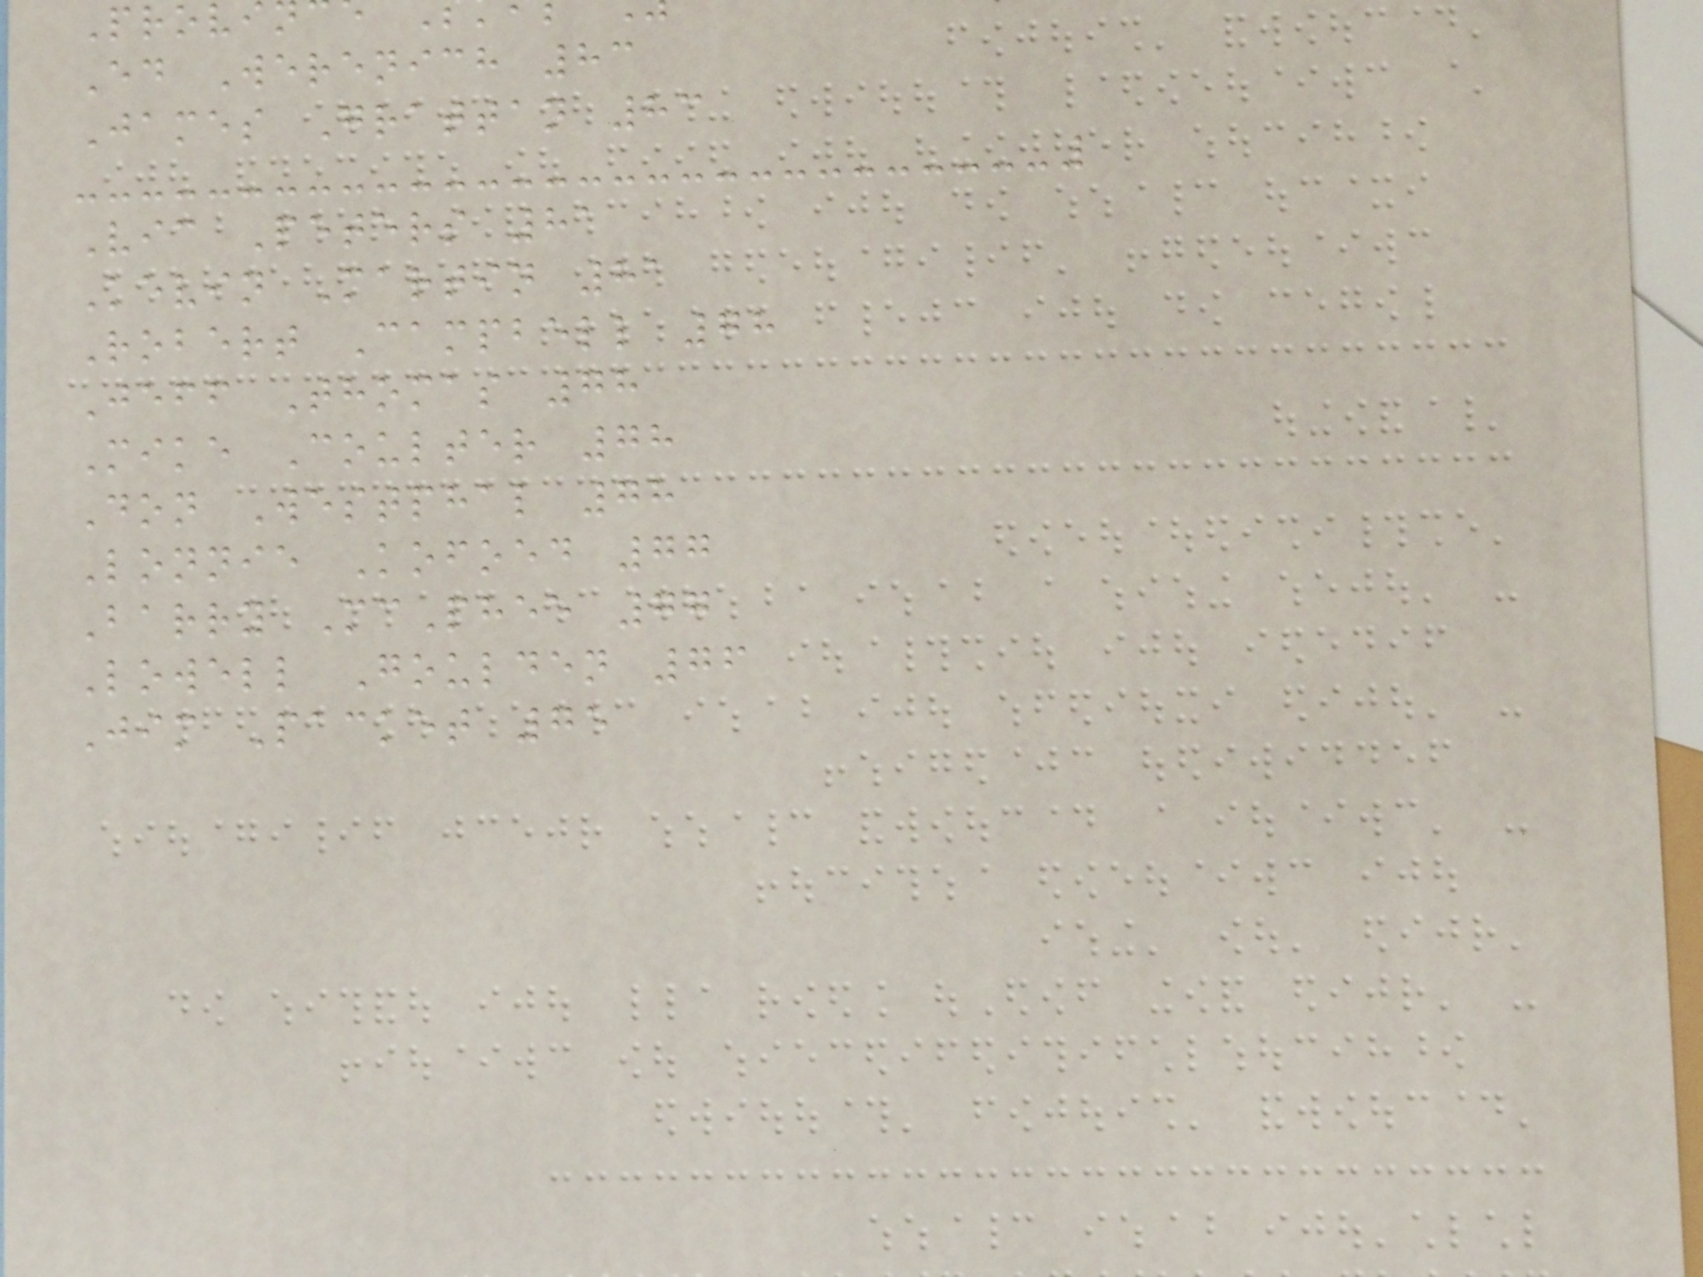Provi
Ed Werenich 83
James Grattan 83
Vic Peters 81
Kevin Martin 81
Robert Campbell 78
Jeff Thomas 78
Mike Coulter 78
Don Westphal 78
Lonnie Kofoed 77
Barry McPhee 77
Lowell Goulden 76
Jim Packet 75
